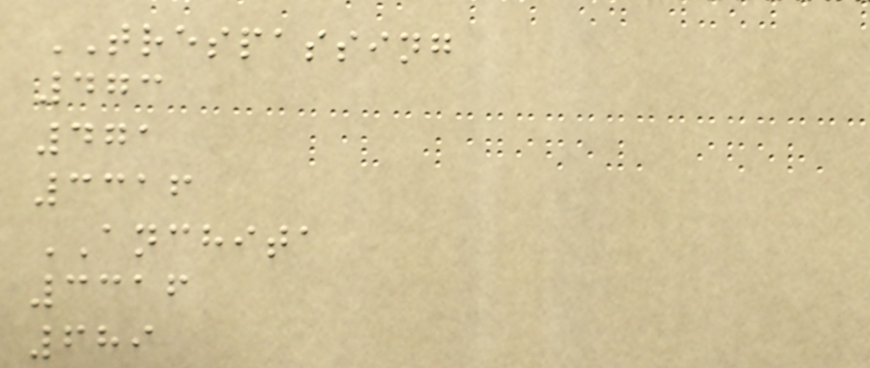TRESPASSING
473
471
3316
ANCHITA
3316
689
